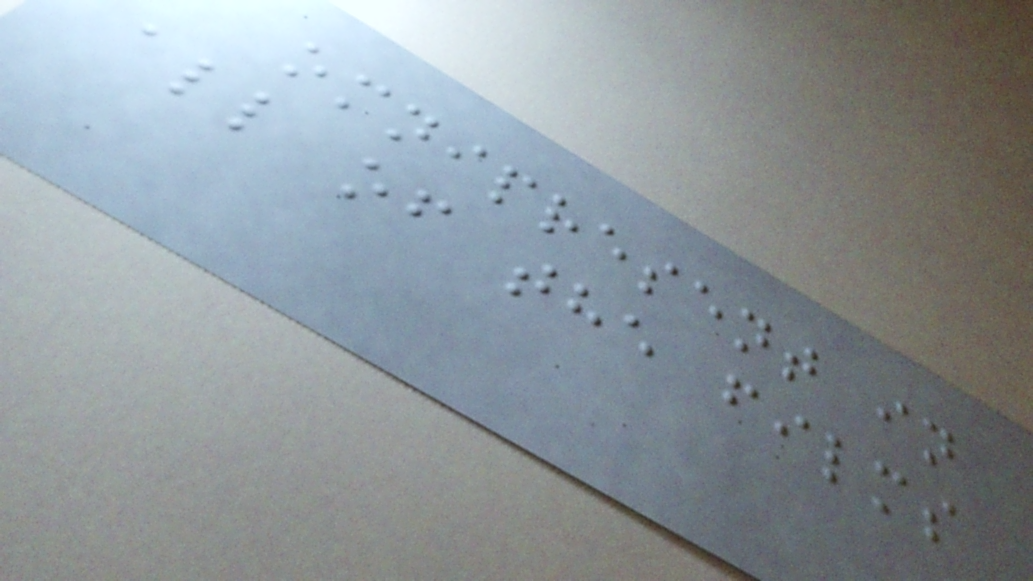omnipresent in
all of the films
